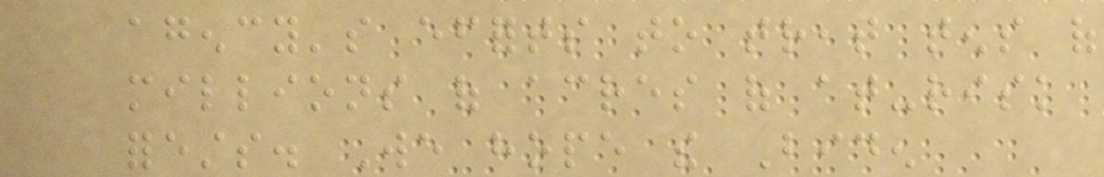agency's efforts to treat tens of
millions of acres of at-risk
forests. We hope the Biden
